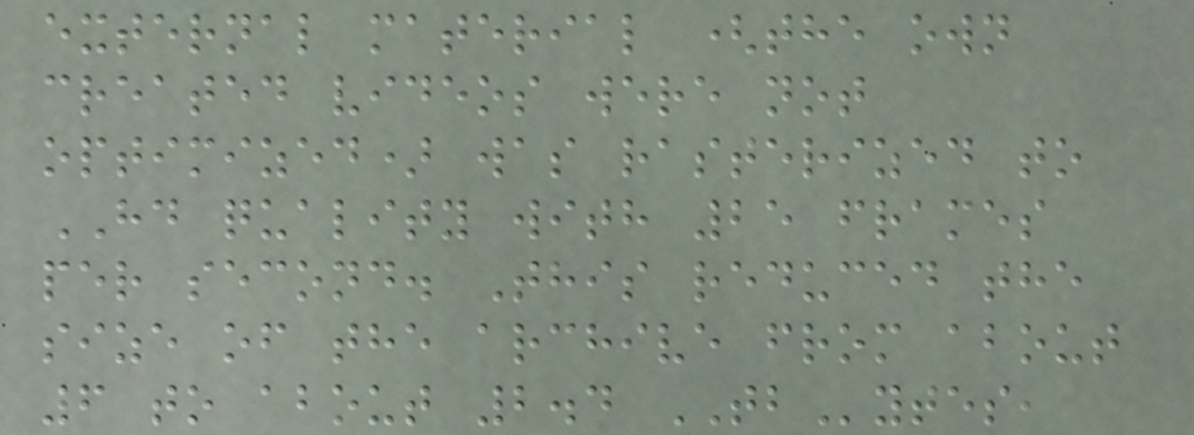external material (the own
created videos were not
optimized) was rasterized to
HD quality with 25 frames
per second. This reduced the
size of the archive from about
6 to about 2.4 TBytes,
